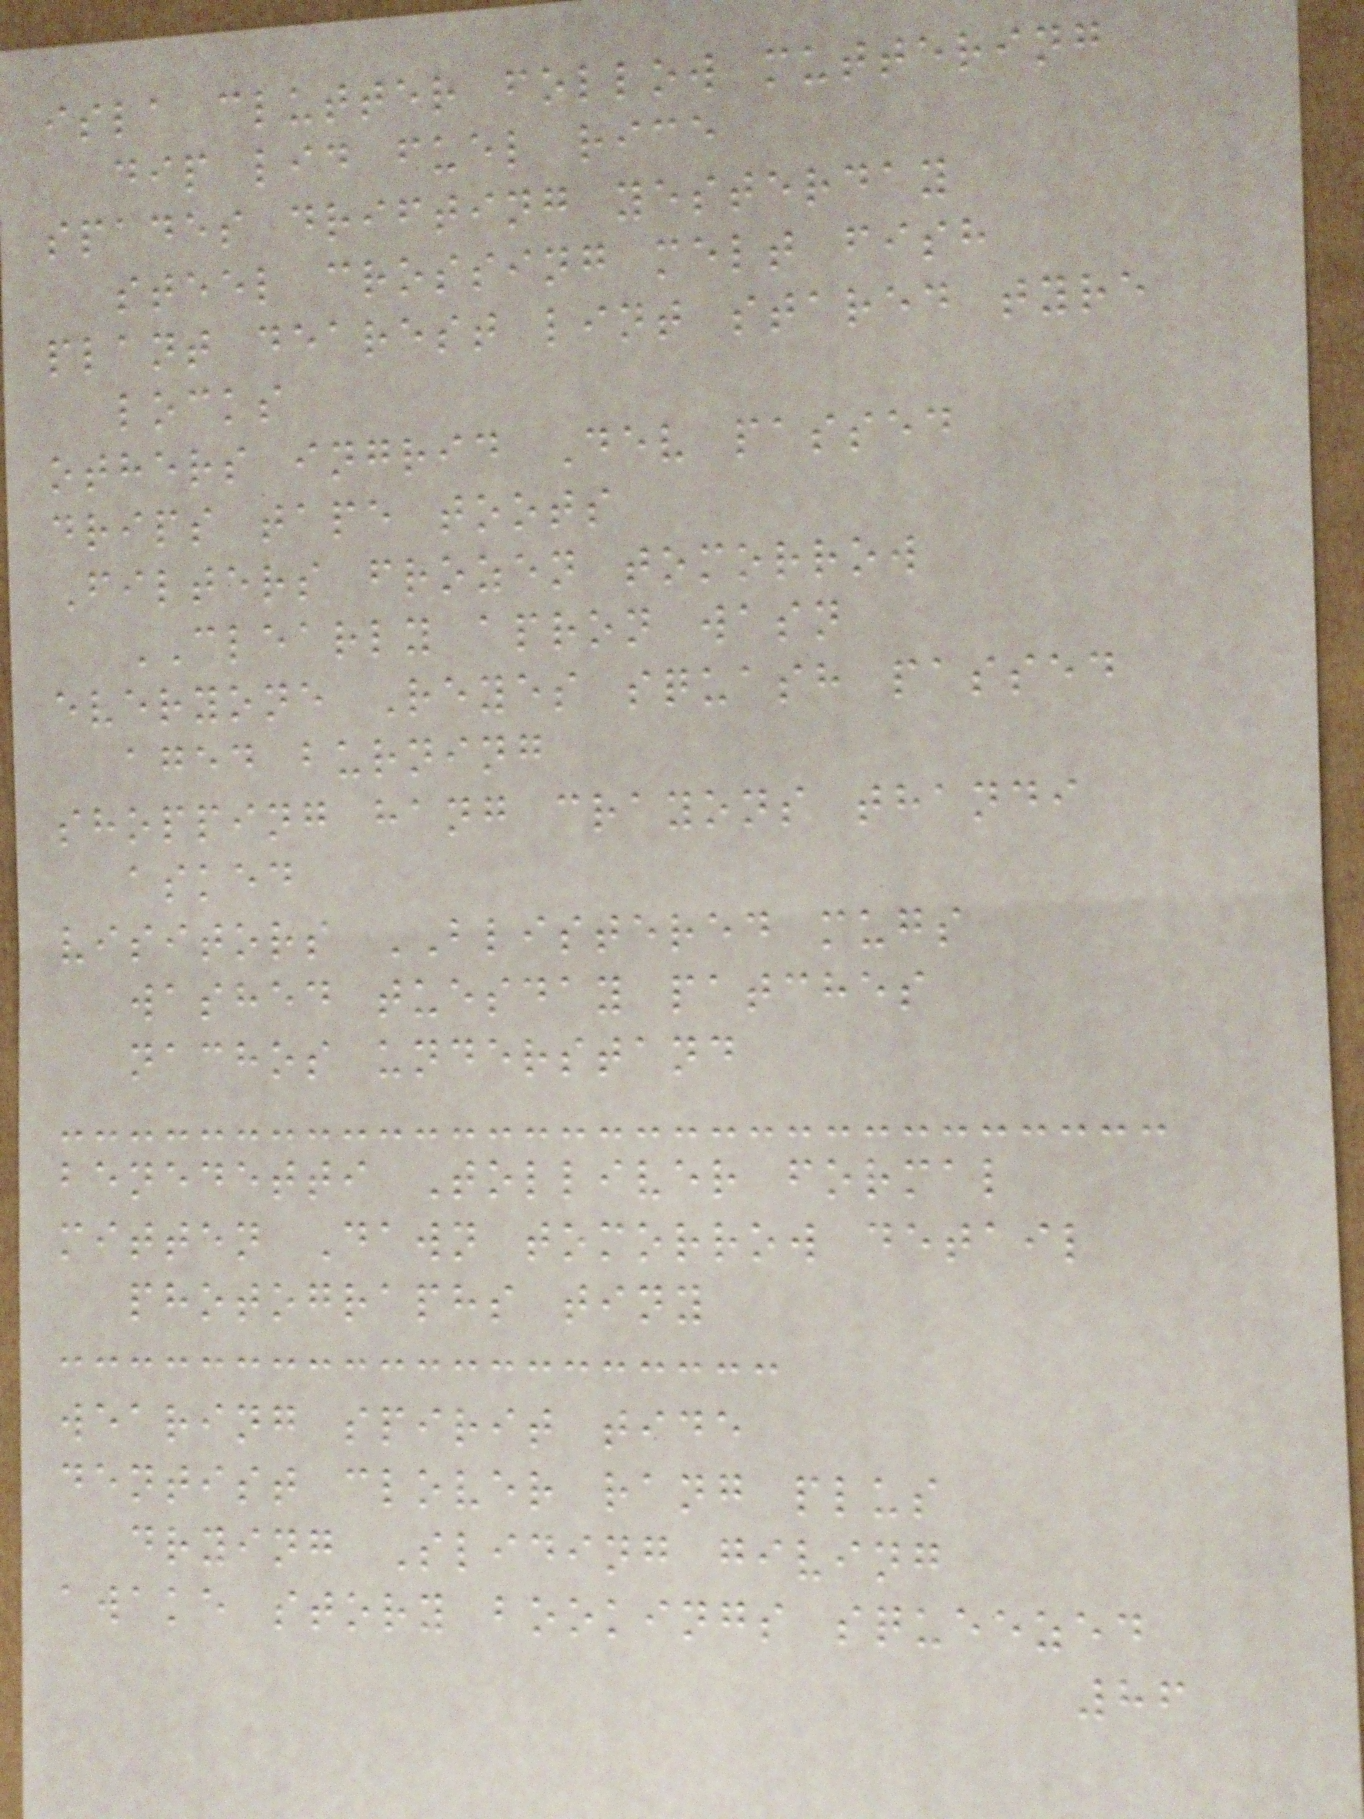isla clutter follow muttering
dip lid fuel rice
spades drifting yesterday
steel crossing melt fish
plant dearest lint stared tyre
locks
others ingrid Dev passed
drips tape toots
Filters frozen tomorrow
CLEARLY apron wasn
everyone Reyes squash passed
aged burning
shopping hang crayons thandi
asked
visitors BLISTERED mugs
washed tuesday patches
nachos understand
benedetti Tolliver formal
mitten Dawn tomorrow detail
photographs tiny
wearing spirit tide
dentist clover rang plus
drying Sliding giving
awake story bookings squeezed
86
